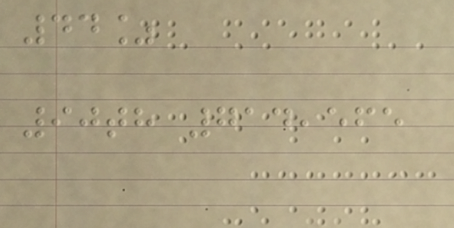44%
90th 714,565
